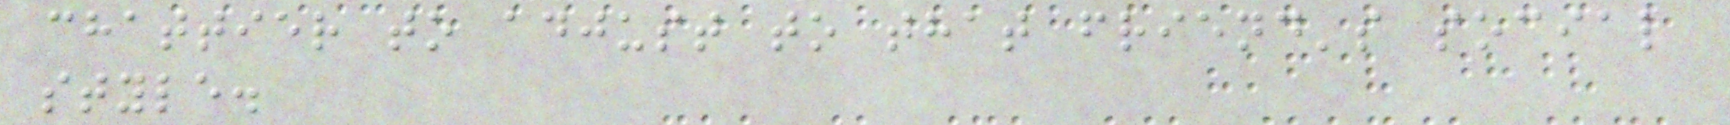chattier to adjust to that friend's social
style.
